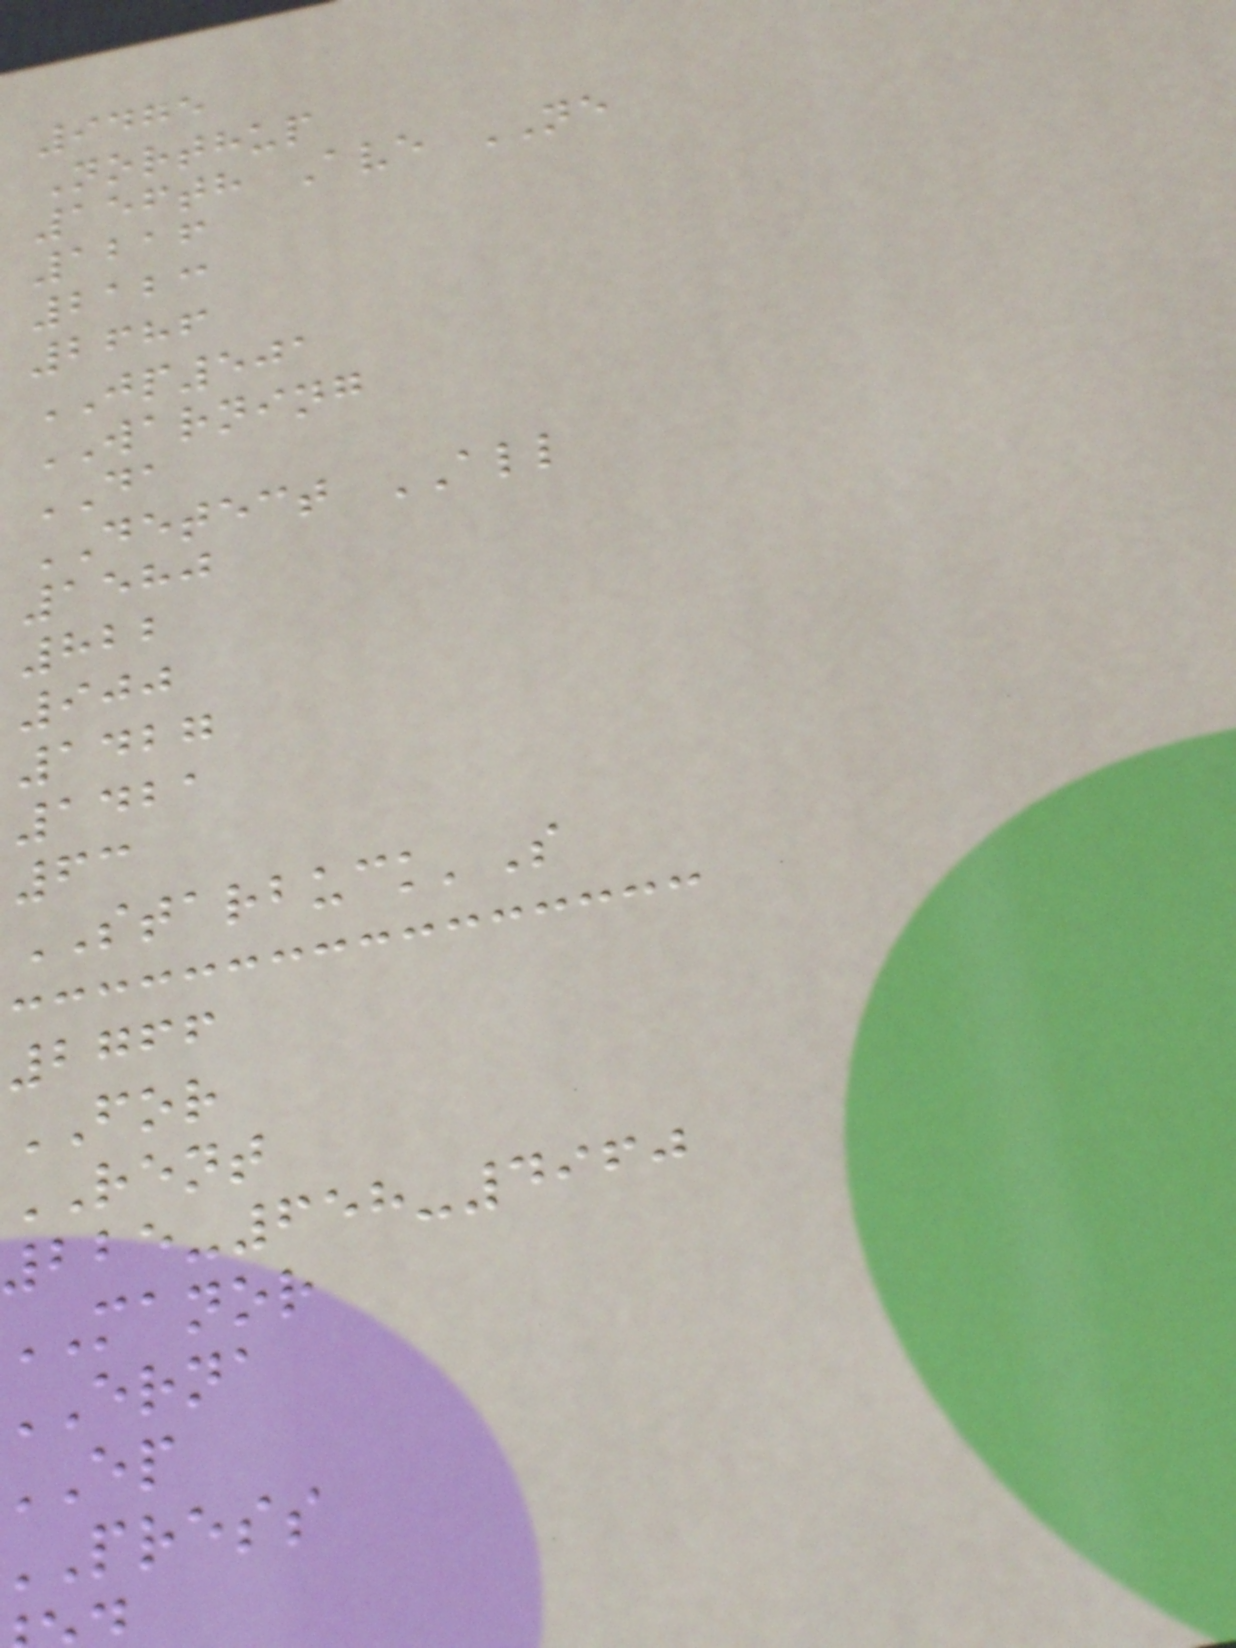9475
Northup
156th Ave NE
1216
2123
2686
JP501
WARNING
DA
DETECT ALL
1580
822
900
1427
1421
63
STARBUCK'S
2766
FOR
RENT
225-658-4960
manor
erna
press
